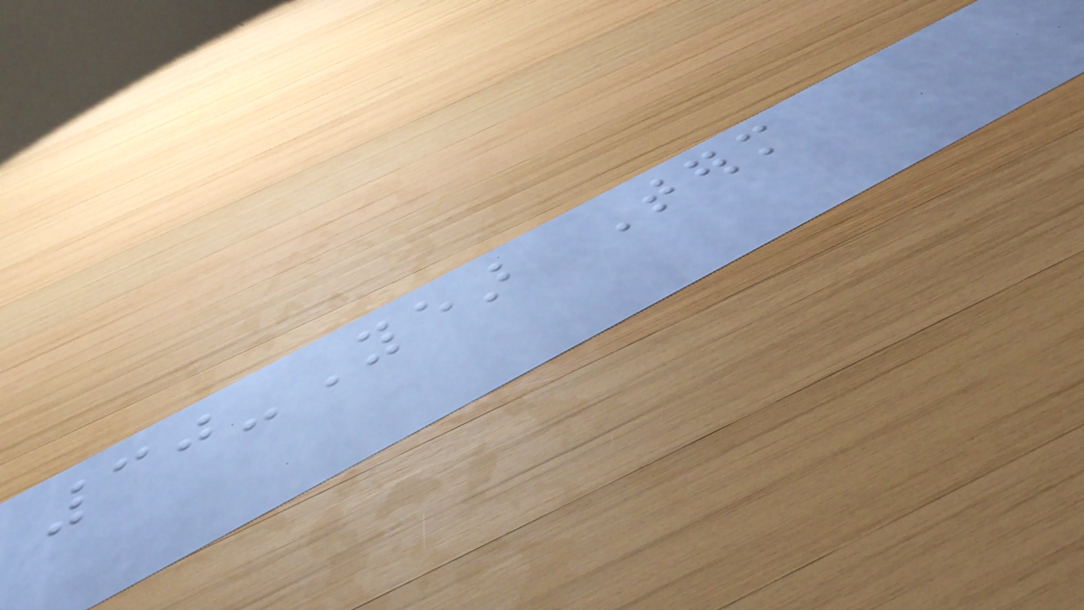30-Year Term
